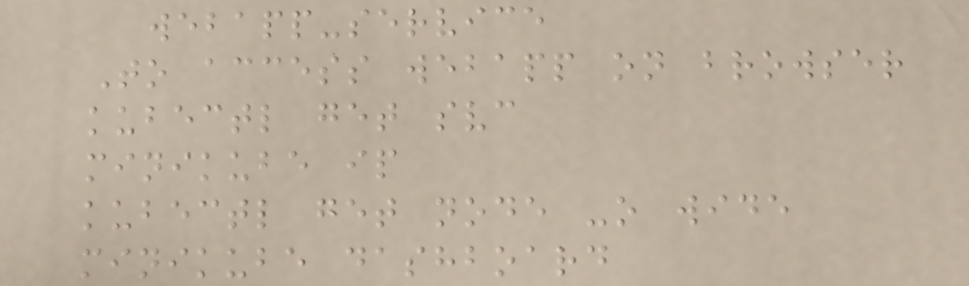webapp-service
To access webapp on browser
kubectl get svc
minikube ip
kubectl get node -o wide
minikube dashboard
